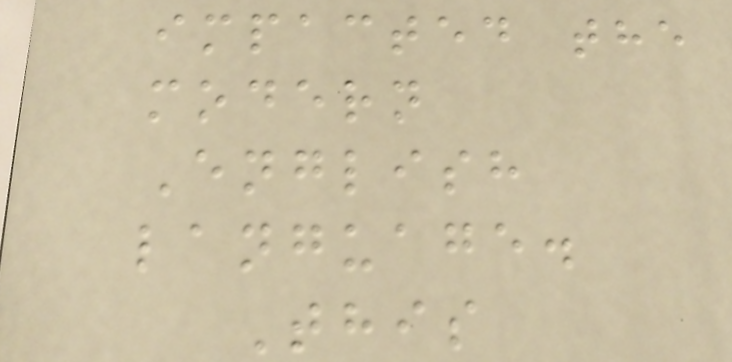impacted the
modern
English
language.
This
